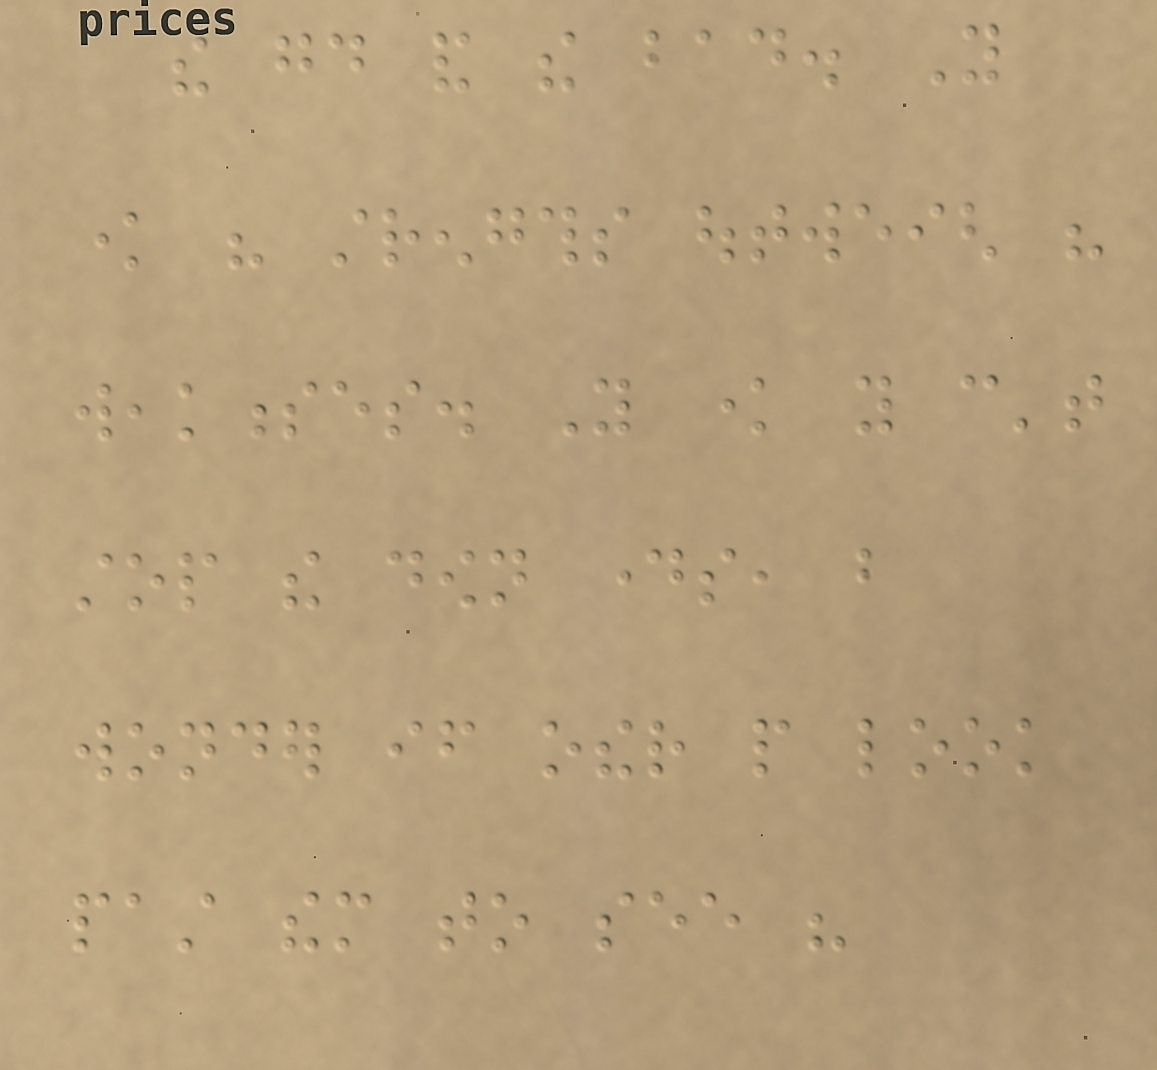the good and the bad. You
know his strengths outweigh his
weaknesses. You know you can't
stop the down days, but
wonder if other people look
past them to see his
